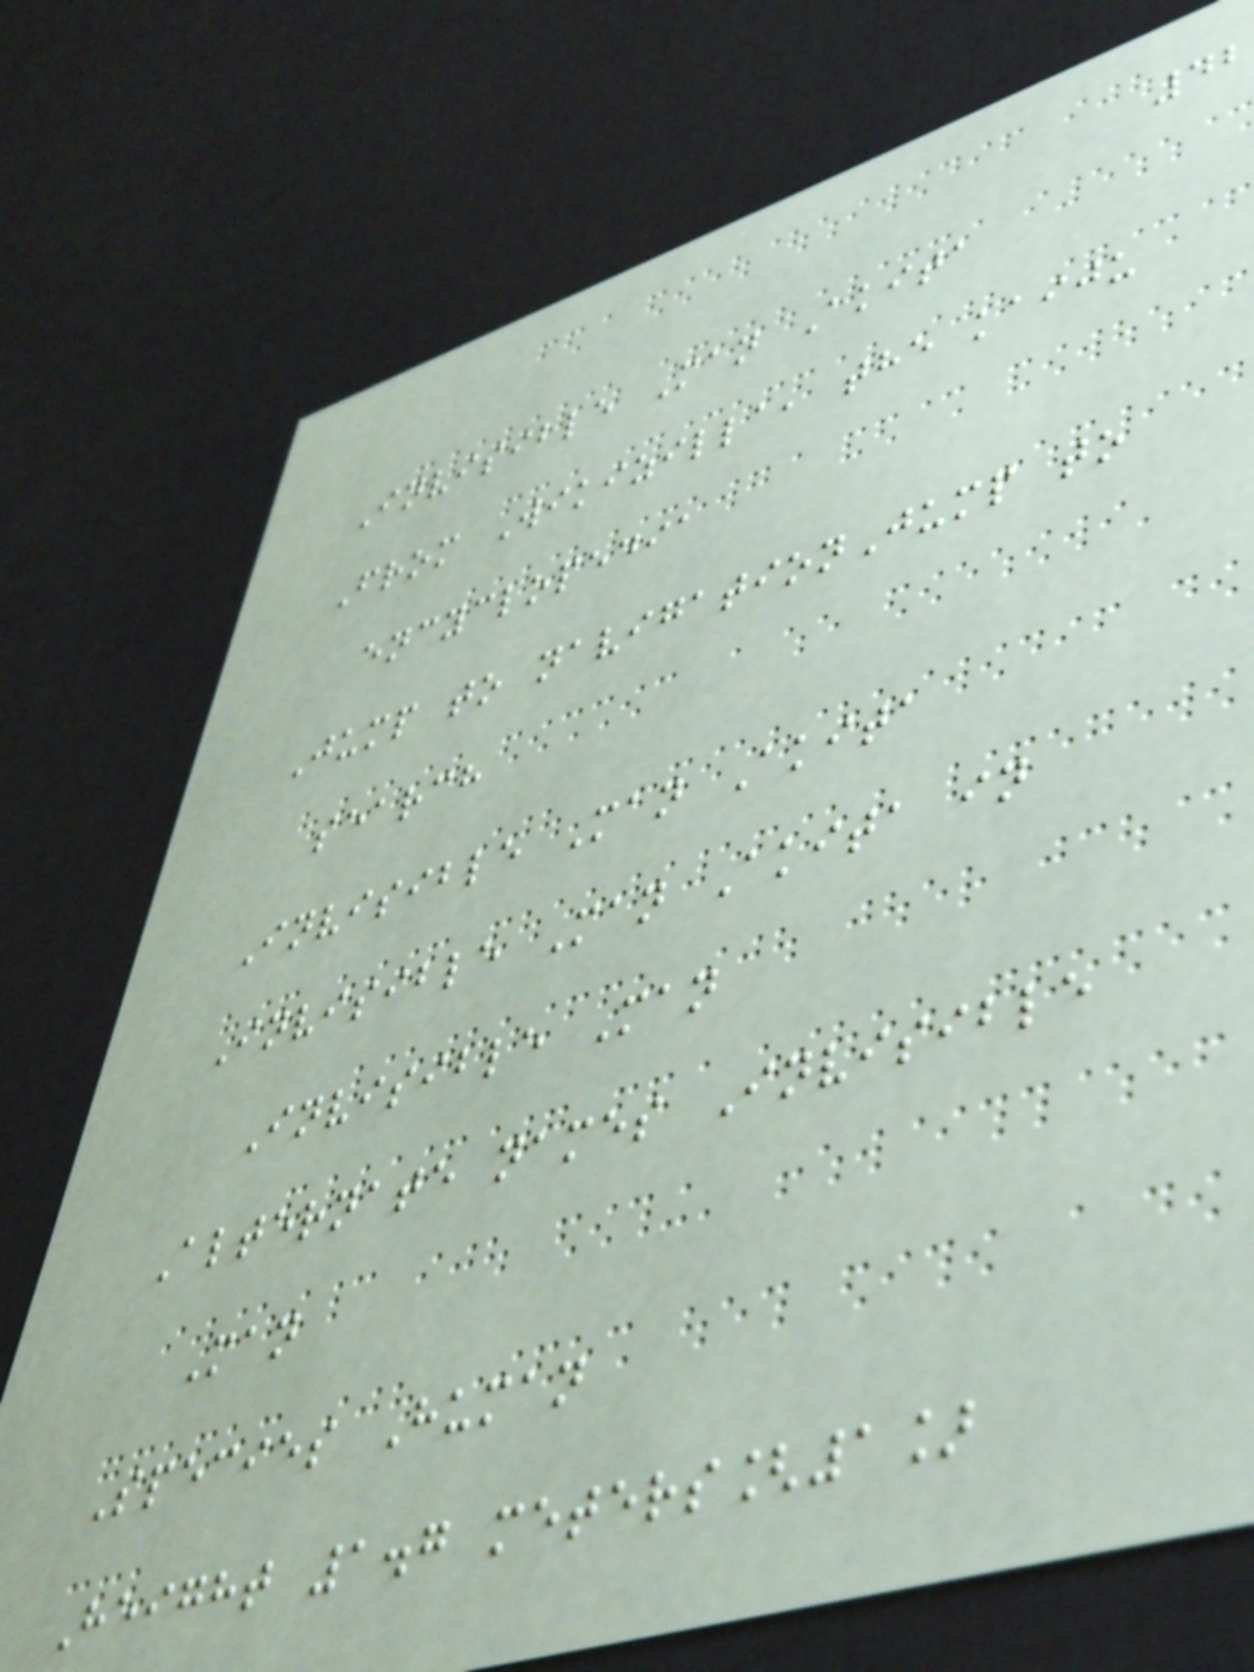42
Invisible Man Akita
From Wikizilla, the kaiju
encyclopedia
Jump to navigationJump to
search
Invisible Man Akita
Invisible Man Akita in
Invisible Man
Alternate names Invisible
Man
Species Human
Height 1.7 meters[1]
